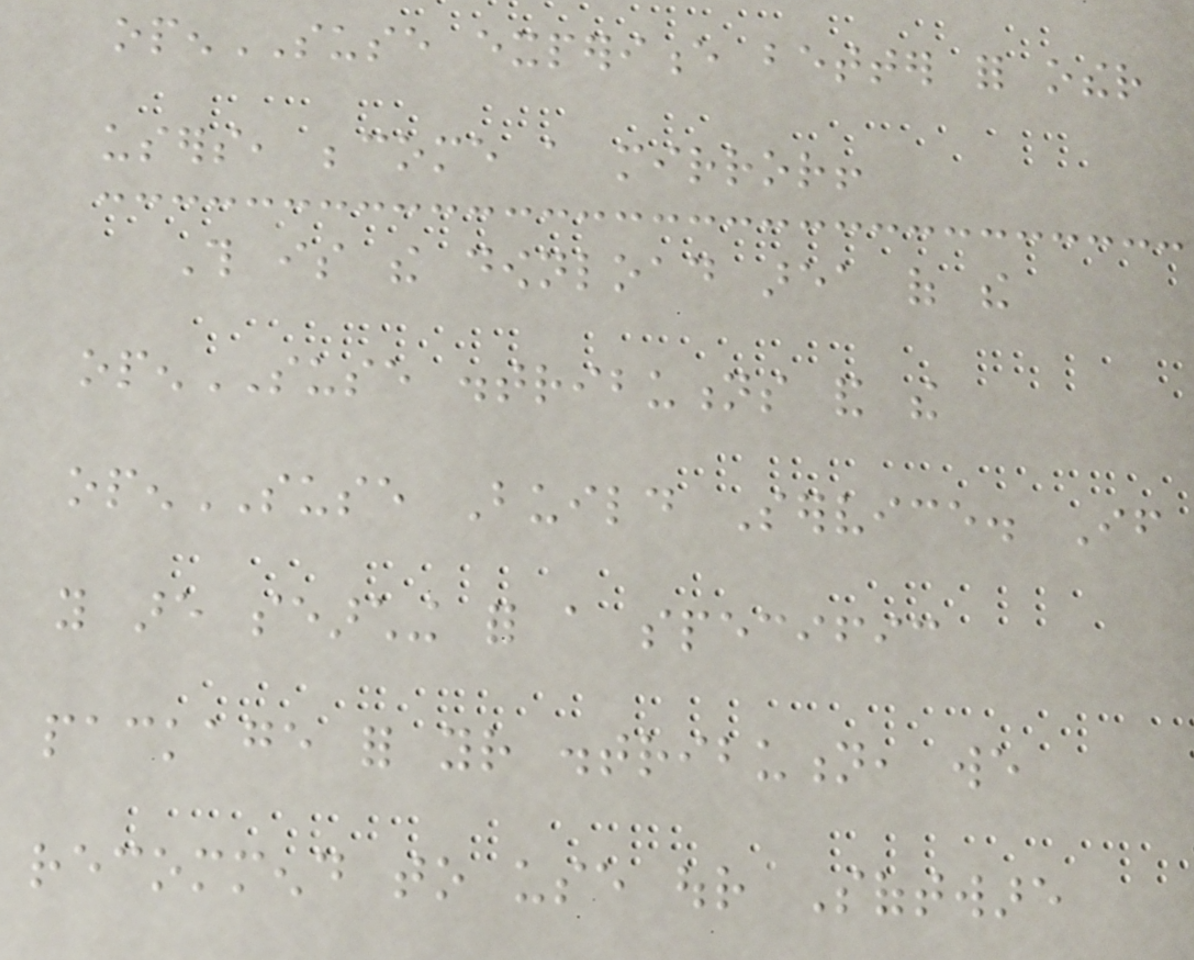openSUSE experience better for other
users, become a mirror!
This is the download area of the
openSUSE distributions and the
openSUSE Build Service. If
you are searching for a specific
package for your distribution, we
recommend to use our Software
